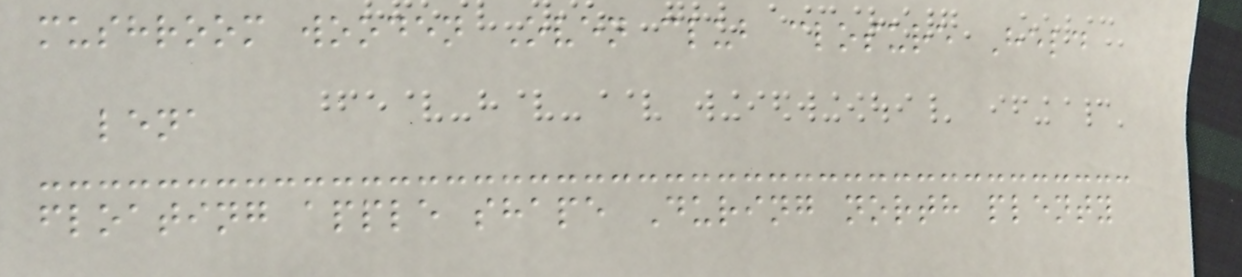mushroom wooden Oven club closure Held
lena
floating apple shape During north plenty
